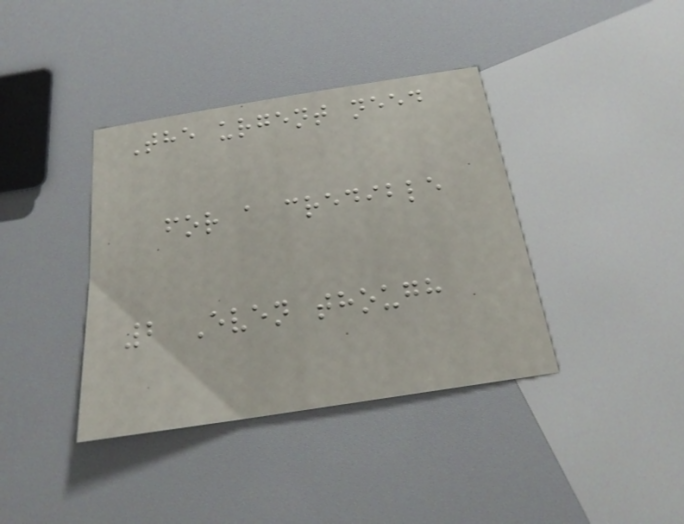The urgent need
for a credible
2 Even though
